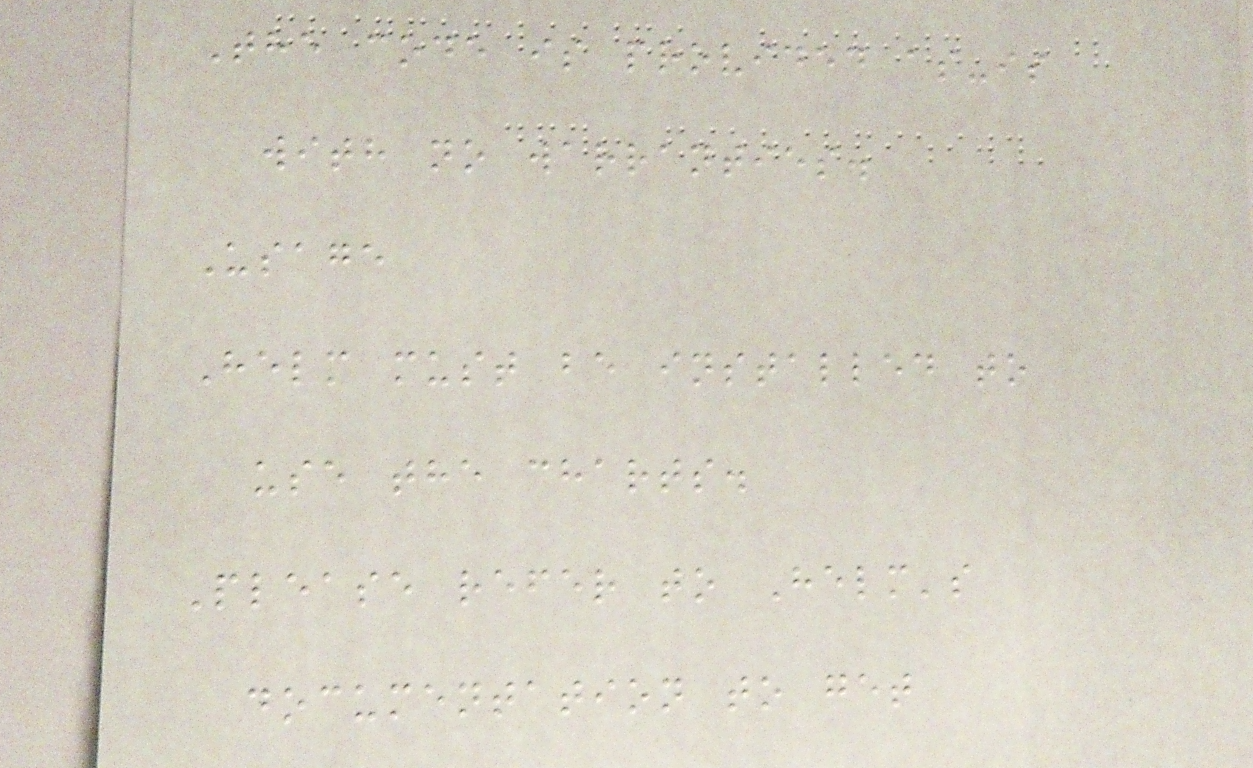The code is provided as-is
with no warranties.
Usage
Helm must be installed to
use the charts.
Please refer to Helm's
documentation to get
